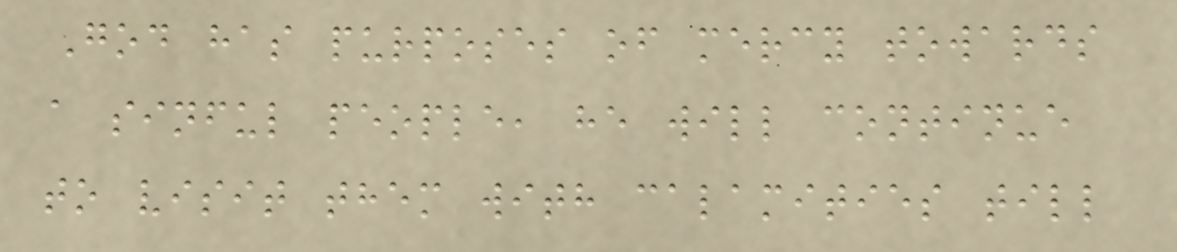God has purposes of mercy towards
a sinful people, he will continue
to visit them with calamities till
